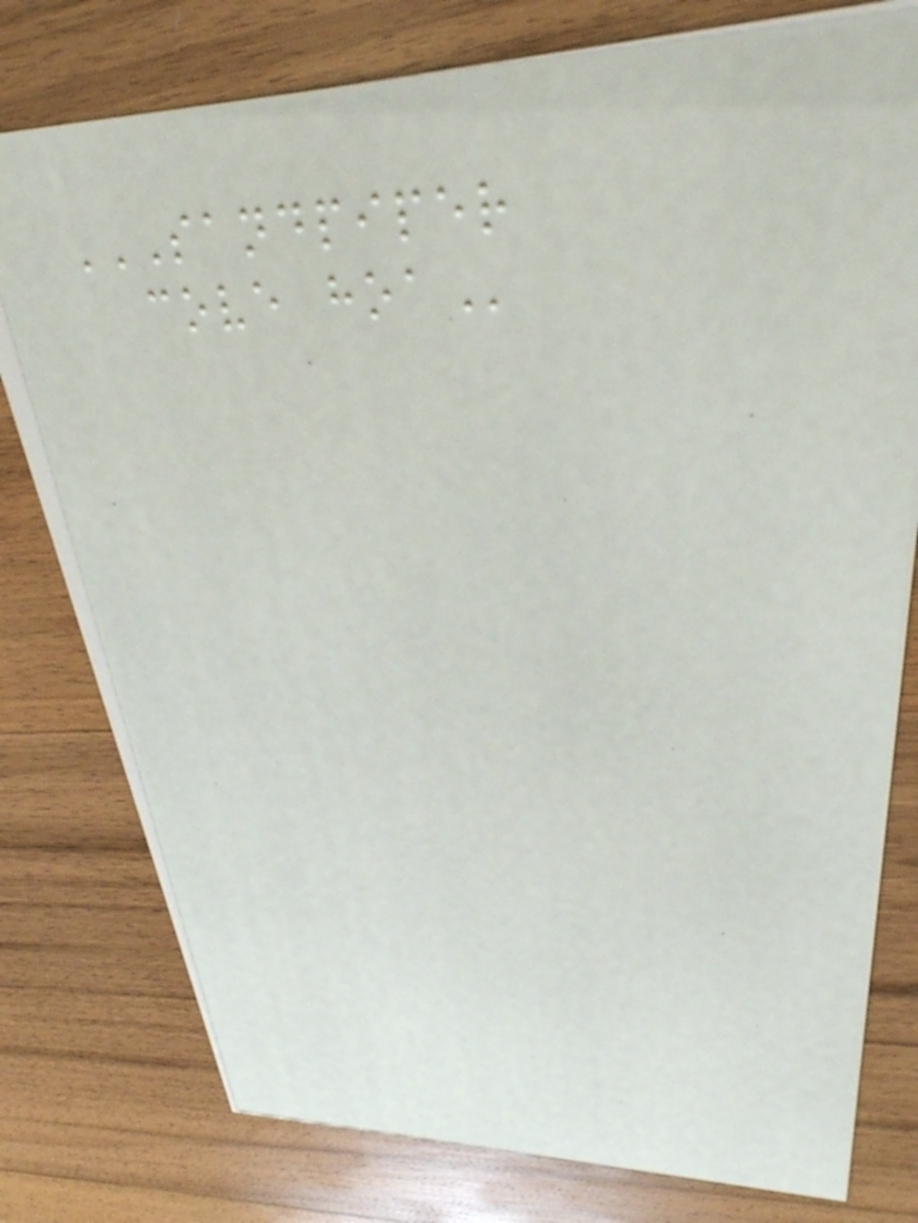SANDPIPER
COVE HOA
